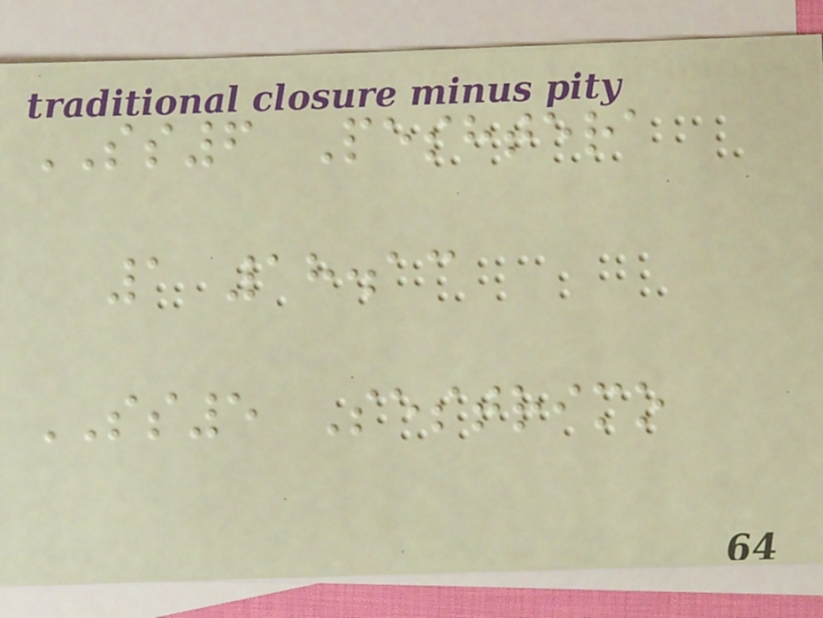SS6 Peshtera
1 18.13
SS5 Sestrimo
